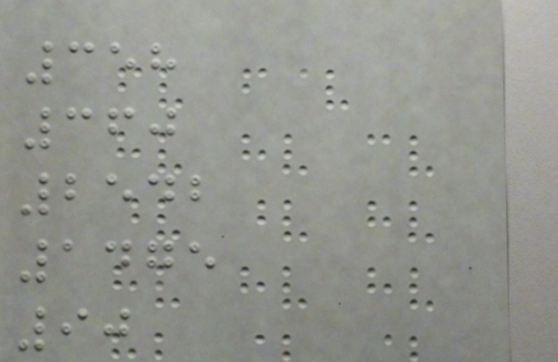358
360
2542
1475
90
